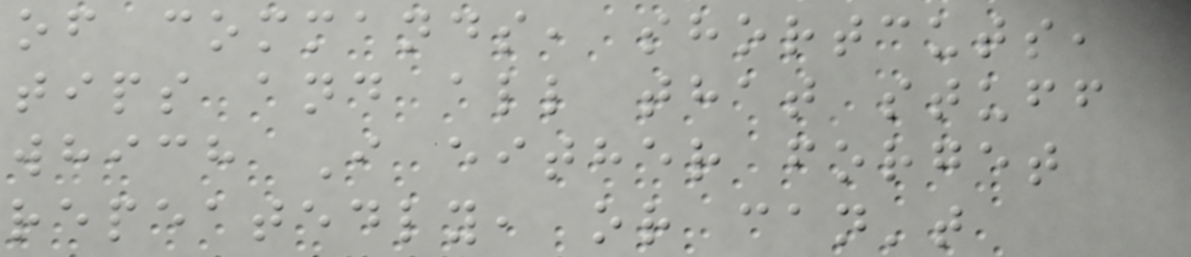of commands, shortcuts,
tips and all that stuff
which I either forget
repeatedly, or can't
